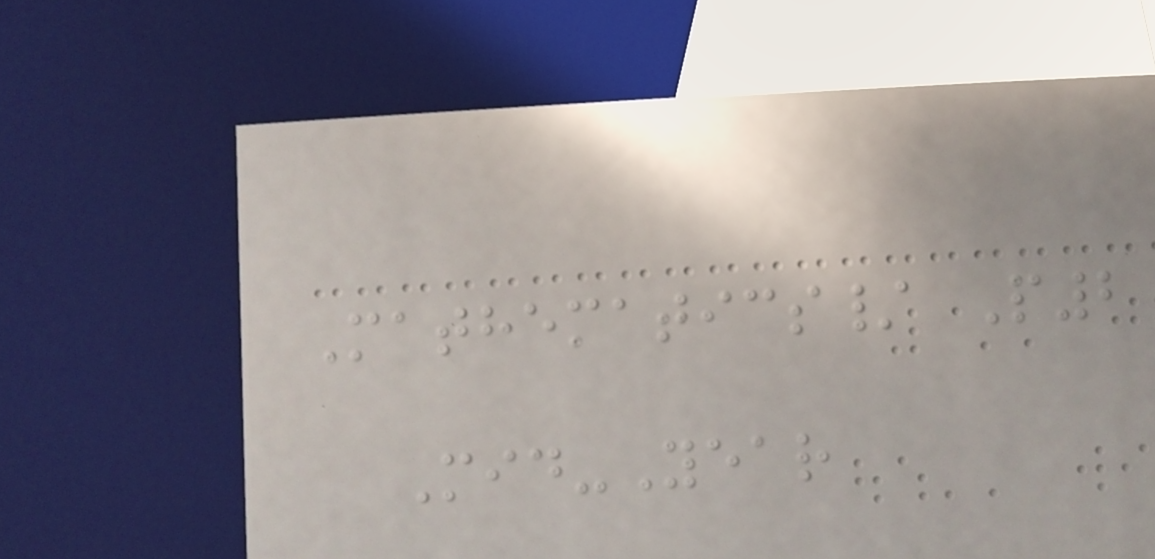Mathematics/ P2
Mid-Year
